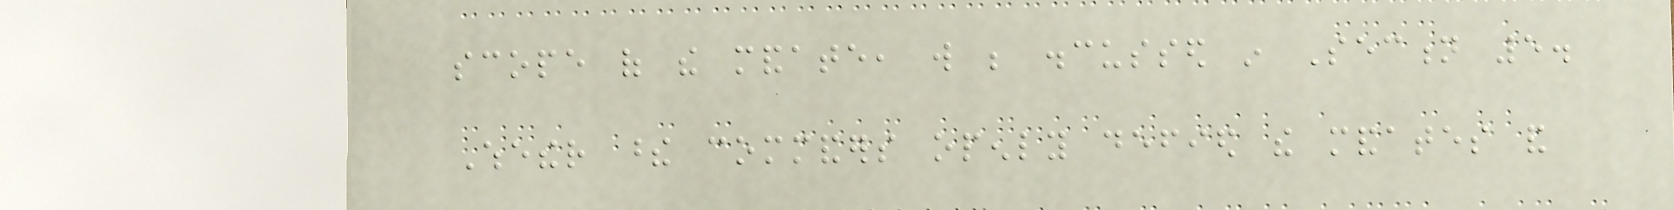scope of the mandate, will be discussed in Section 5.
Whether these commanders openly defied the mandates and
